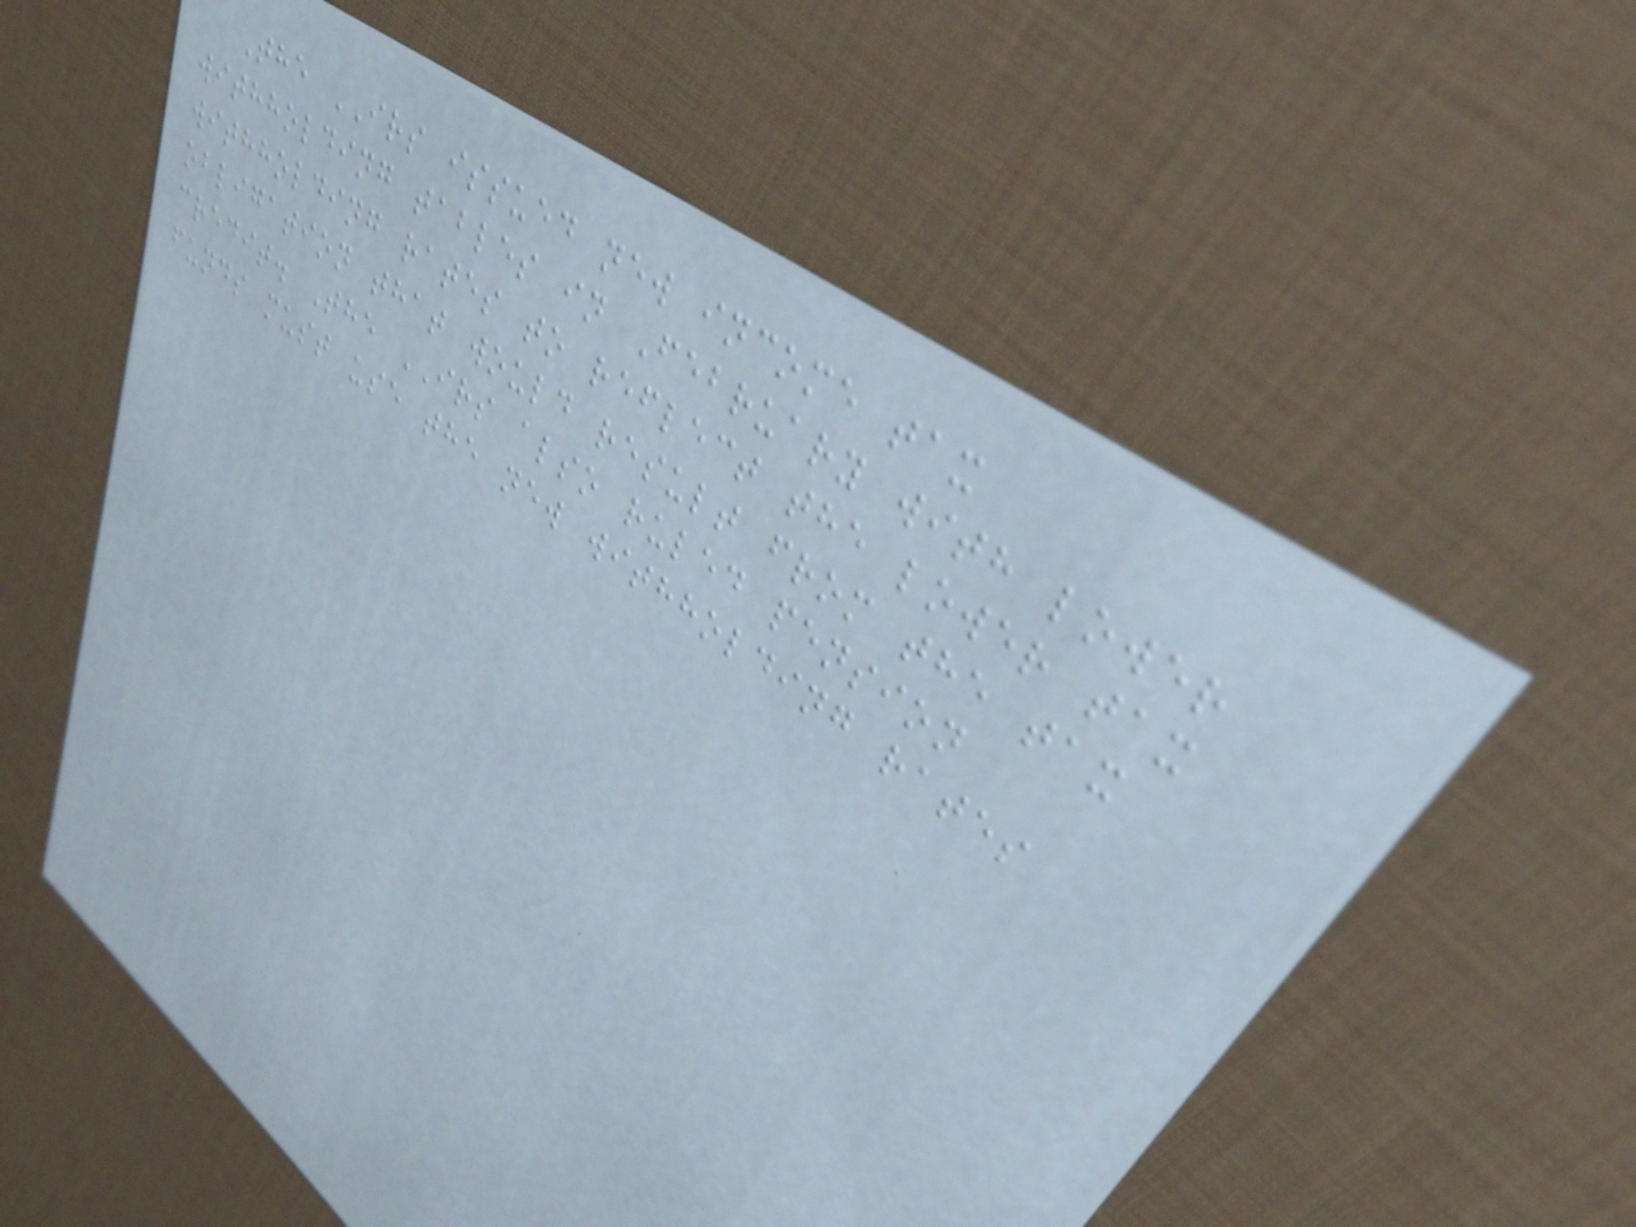The IRS issued new income tax
withholding tables in February with lower
withholding rates to reflect the lower tax
obligation that would result from the tax
credit. The IRS also ruled pension
funds must use the new withholding rates
